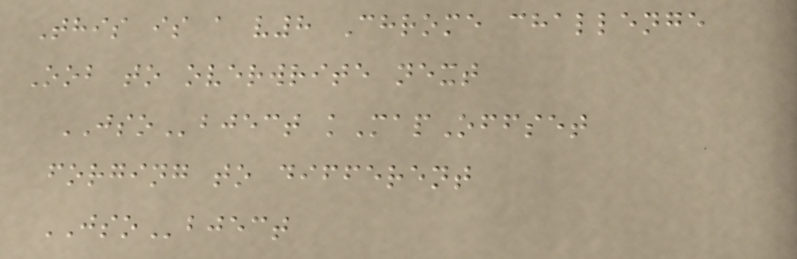This is a v8 Chrome challenge
Oob to overwrite next
JSObject kMapOffset
forging to different
JSObject
